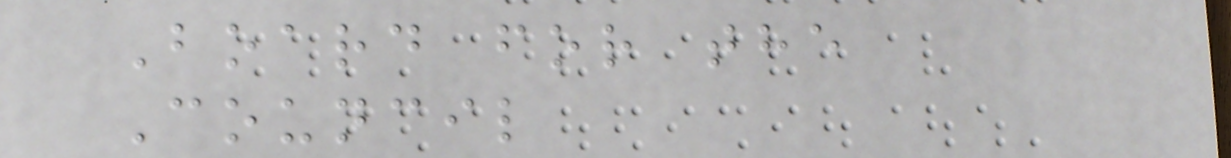Board for the
Council
